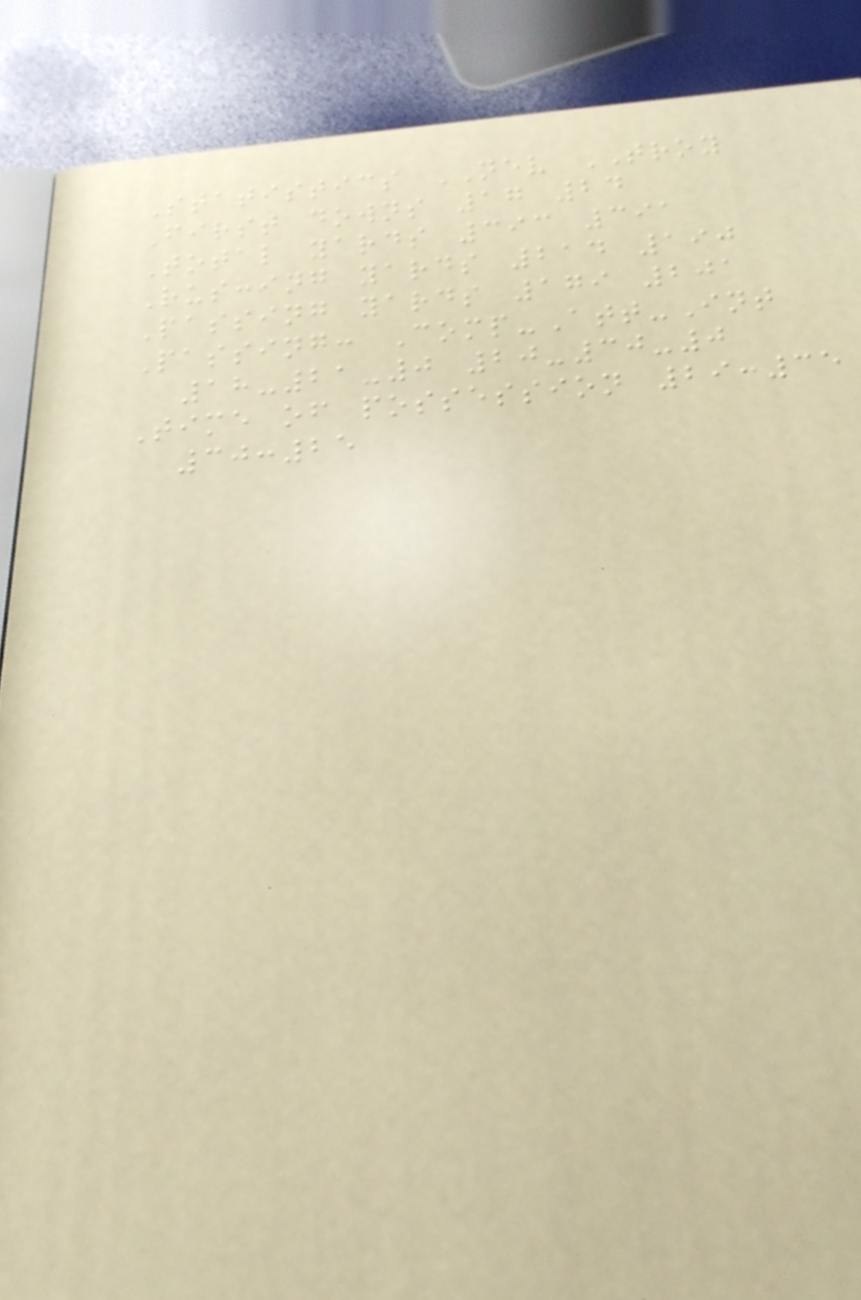Statistics NEV TROY
First downs 17 24
Total yards 393 391
Rushing yards 214 190
Passing yards 179 201
Passing: Comp-Att-Int
18-21-0 20-30-0
Time of possession 29:35
30:25
